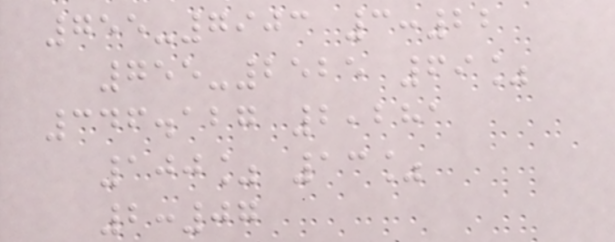755-7903 3:22
755-2525 69%
346.127 2,281
100% 13%
2:07
